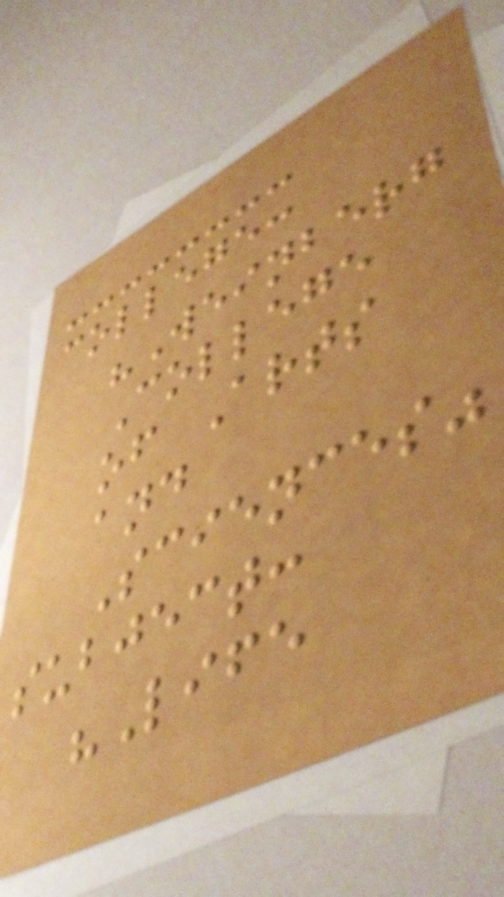college:
"Weinberg
College
of Arts
and
Sciences"
subject:
"Life
